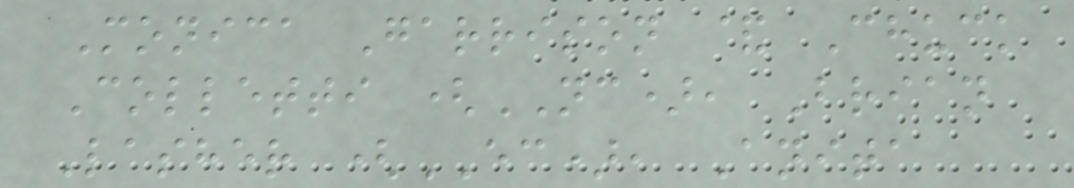Monica Garrison & Chuck
Colletti (NC), Brian
Lasher (EC), Anita
